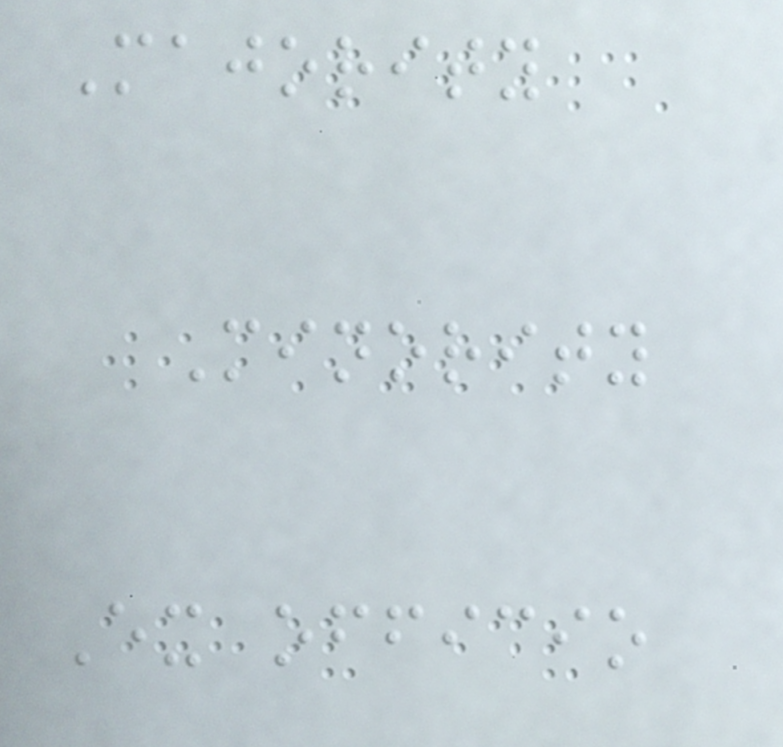Majority
Minority
Ex officio
